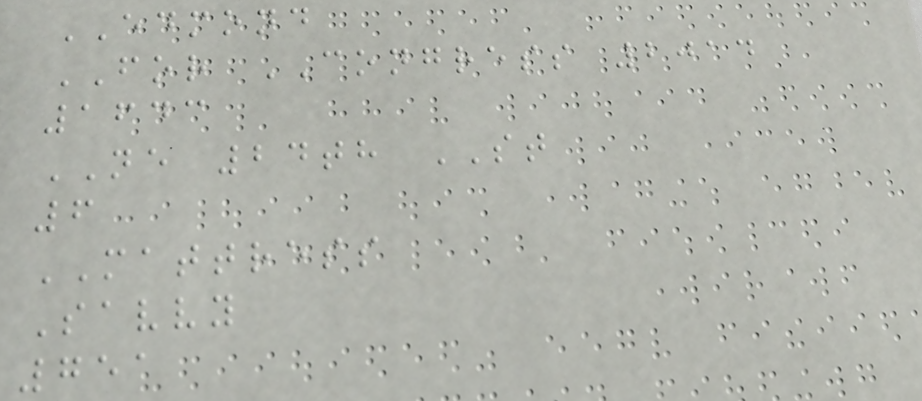EDMOND
FOR CONGRESS 2014
1643
NE 24th ST
6
MATTRESS
Savvy
751
